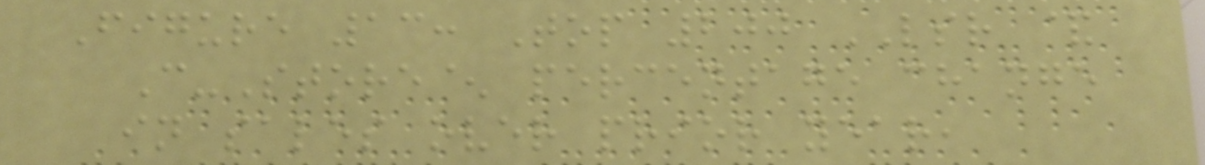Figure 13: Top 200 LSR &
C-Store^ percentage change
in sales over prior year,
